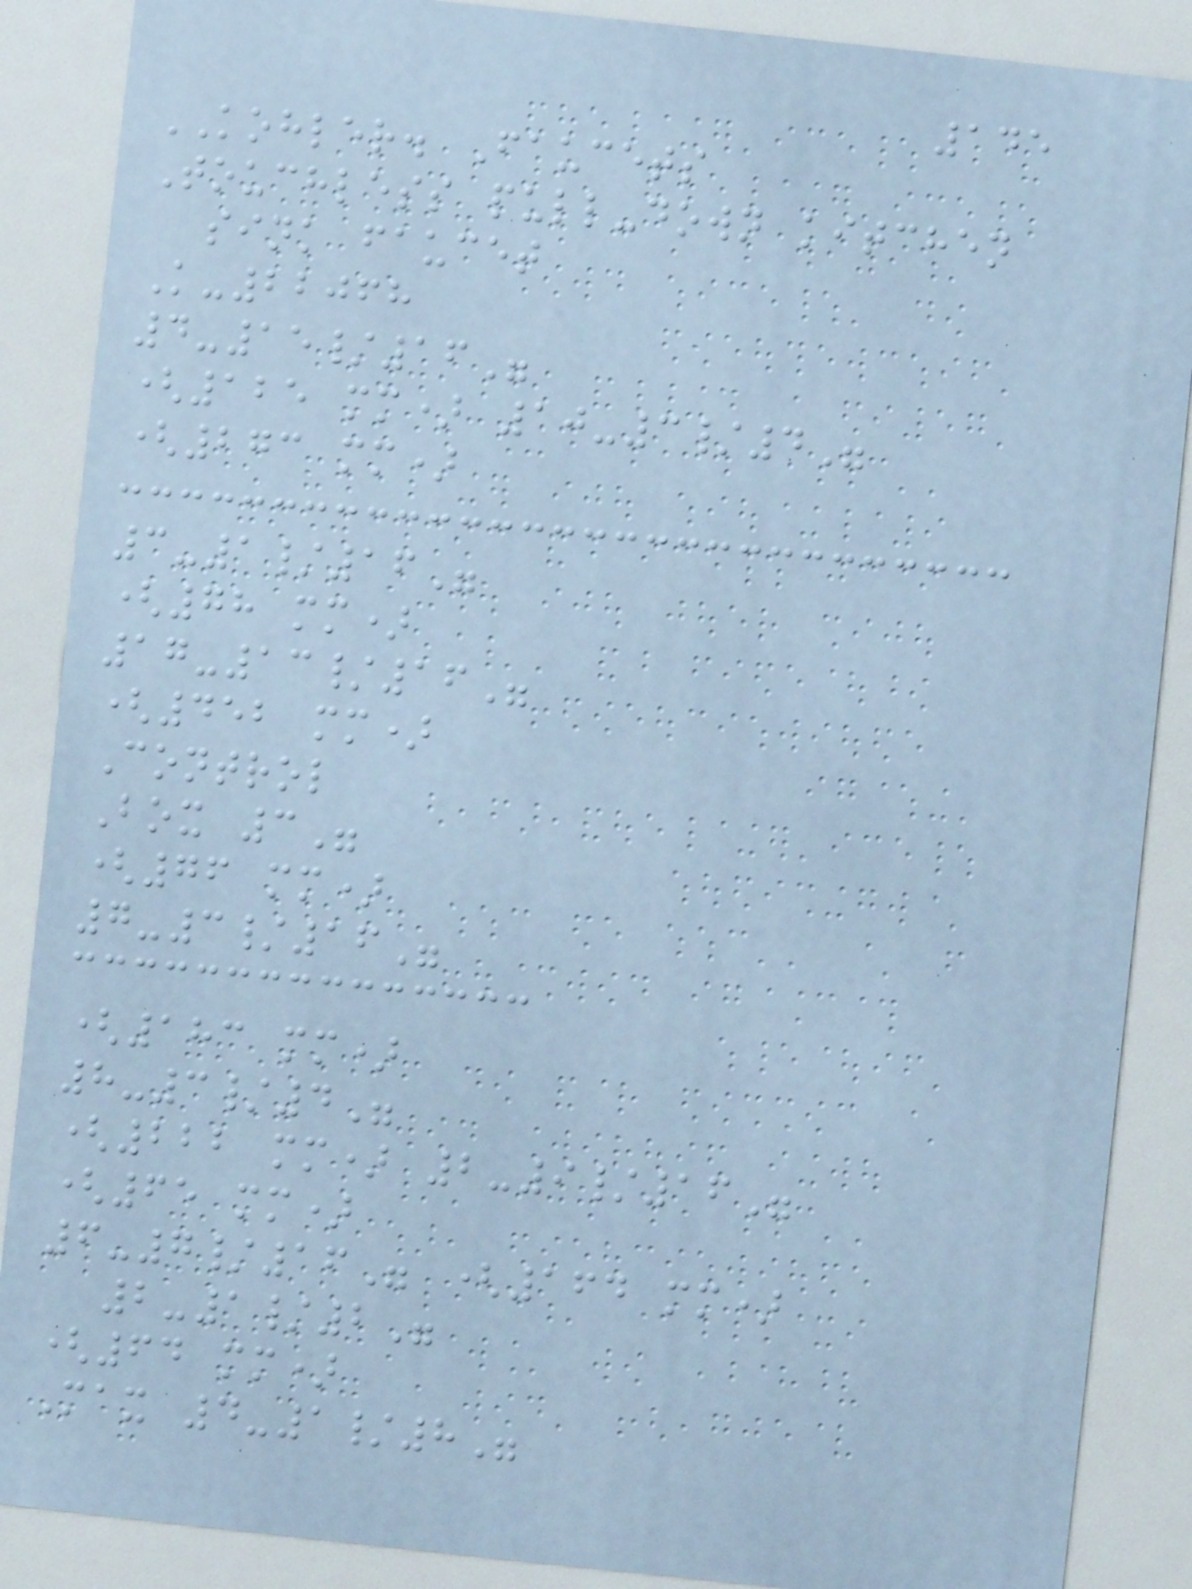145
KOHLER. Faucets
Touchless pull-down kitchen
sink faucet
K-22068
4-15/16"
(125 mm) 10-3/4"
(273 mm)
3-1/16"
(78 mm)
17-13/16"
(452 mm)
Control
Box 3"
(76 mm)
7-3/16"
(183 mm)
8-3/4"
(222 mm) 2-9/16"
(65 mm)
6-7/16" (164 mm)
2-1/2"
(64 mm)
Max 4-1/8"
